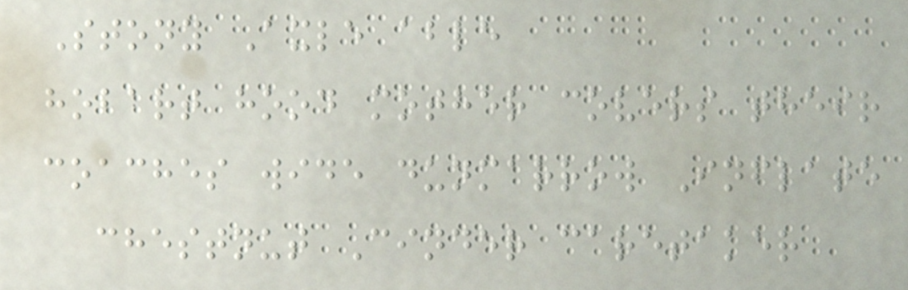Stony Axle able
hobart hood mother covers their
coaches wide dunmarrow Inflate
chestnut Cinder caretaker
